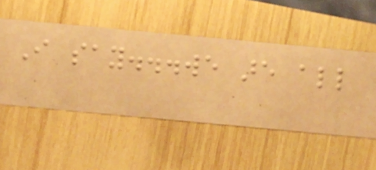I say...we are all
